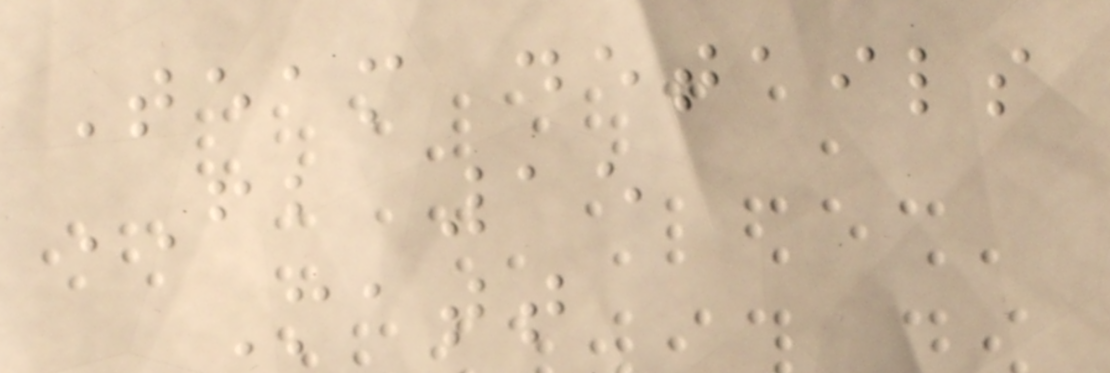Team details
FB 15
Matt
